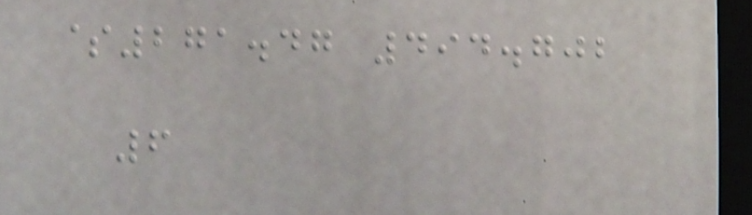$271.47 494.702
6
